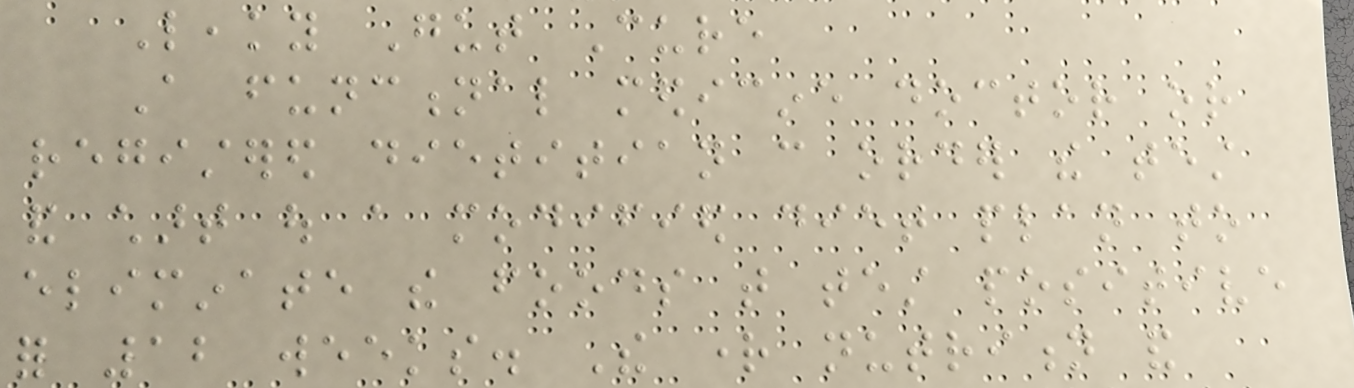Leaky Gut Cure
A functional medicine doctor or
registered dietitian can order the test
and chart out a modified diet plan to
eliminate the foods that test positive
for 12 weeks. The right nutrition and
